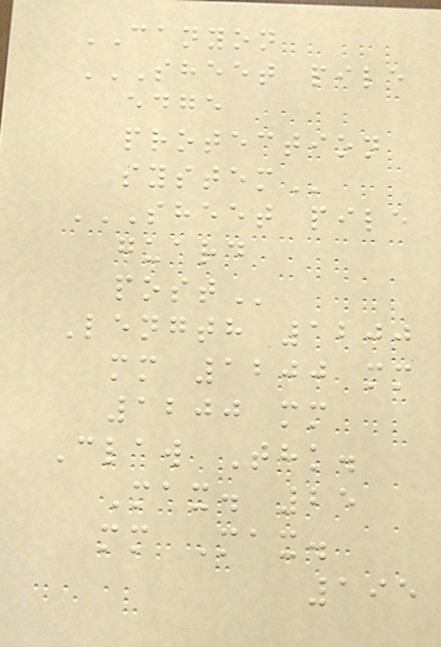CANYON
SHEET PILE
EDGE
PROTECTION
SYSTEM
SHEET PILE
GUARD
POST
Length 1200
mm 1200 mm
1200 mm
Claw Thk.
Max. 25
mm Max.
195
